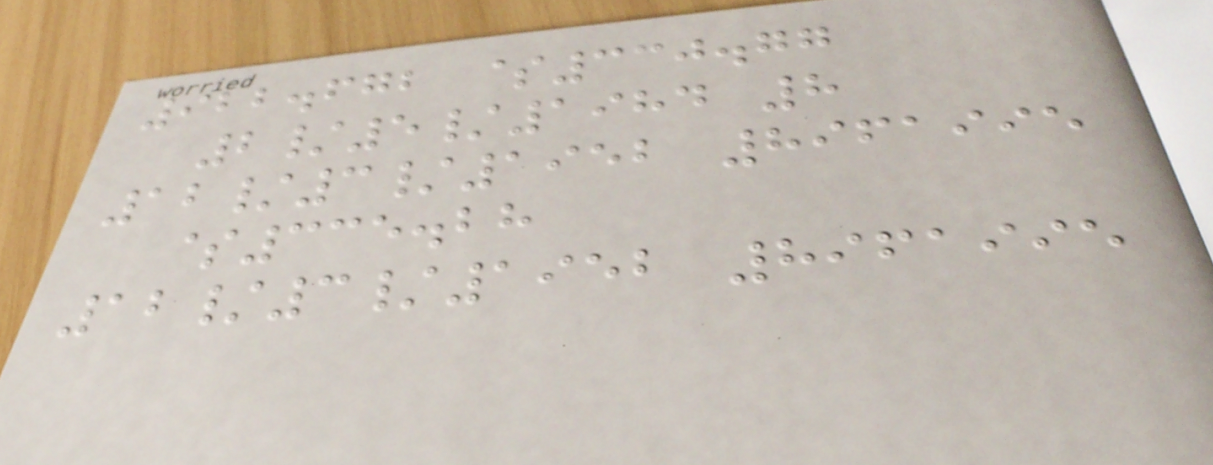922.672 $330.77
2/5/1984 8
12/3/1952 8961995
$335.28
12/3/1952 8961995
